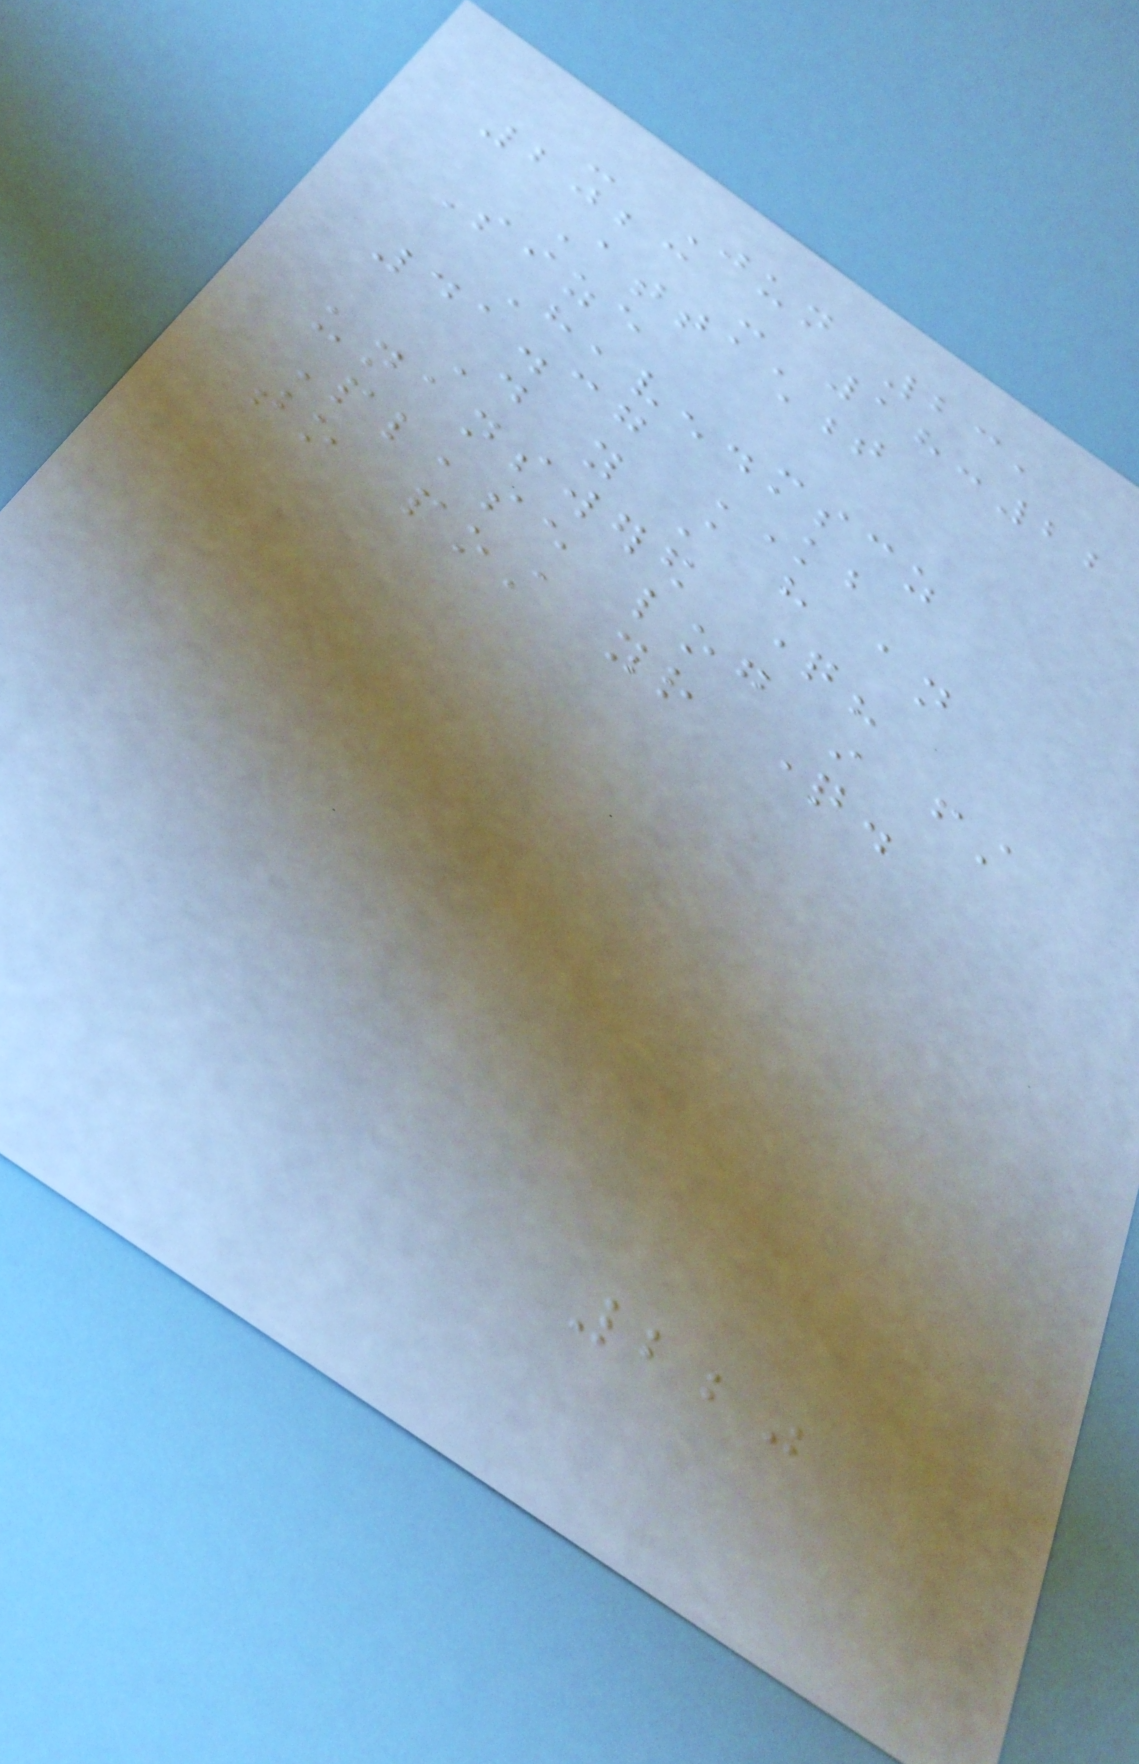- Jun 23,
2023 - 18:22
Attachment
Size
Heaven.mscz
41.37 KB
Do you still have an
unanswered question?
Please log in first
to post your question.
220
